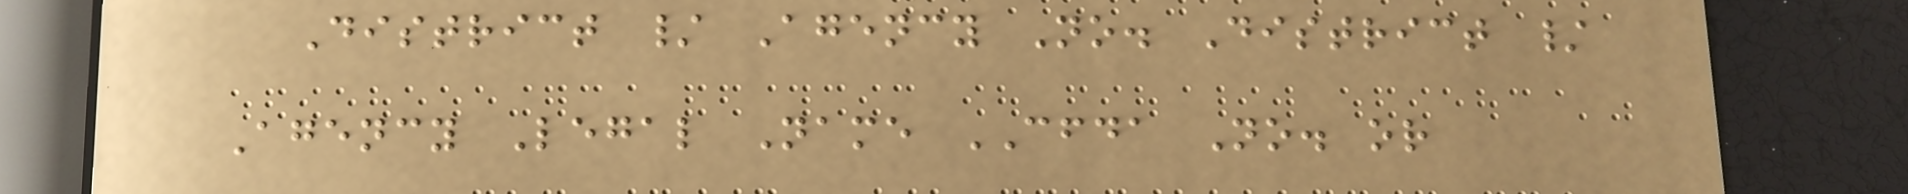District / Agency No. District /
Agency Legal Name CFDA No. or
